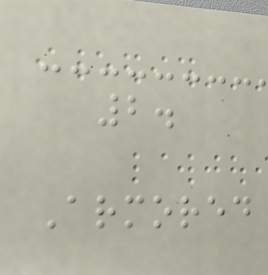2.
Armored
